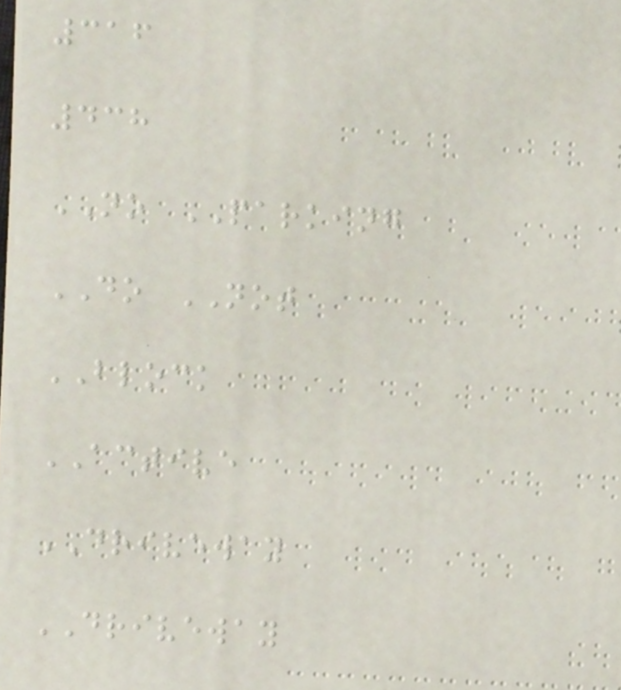316
438
NO PARKING
DO NOT
BLOCK
ACTIVE
DRIVEWAY
DRIVEWAY
